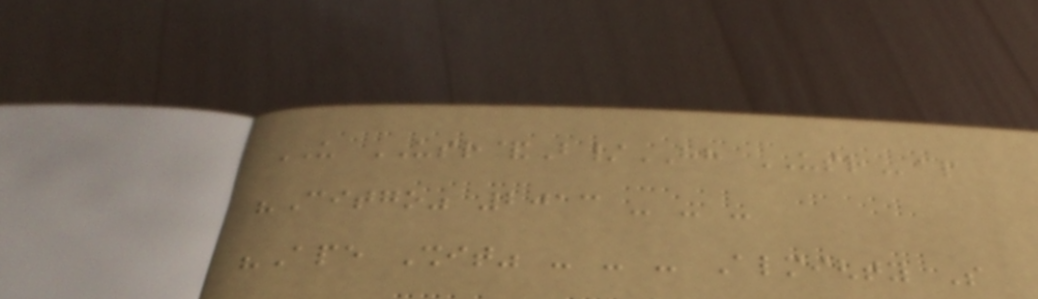US USR&B/HH USRap
"Citgo" 2013 - - -
"Ape Shit" - - - Almighty So
